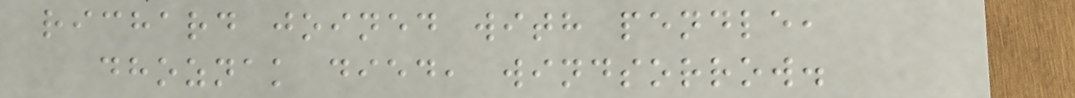richard joined with pendle,
dhoznak died, windsorrow.
